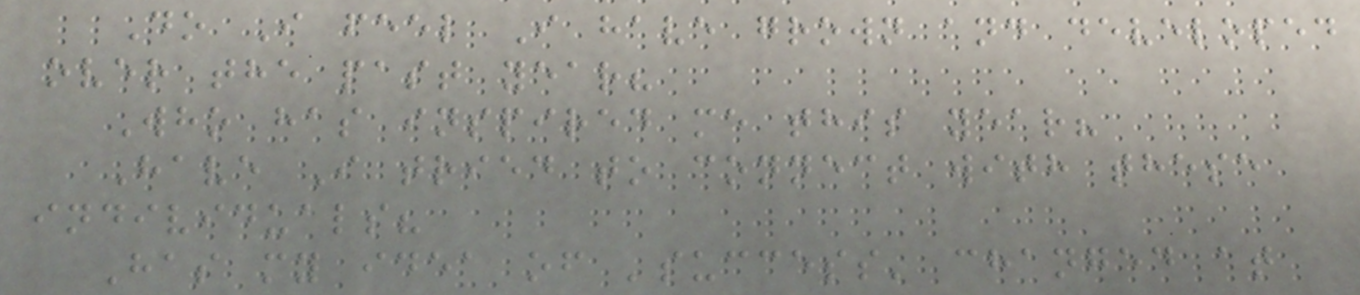Do I feel I have grown and developed
over the past year?
Who has inspired me this year?
Have I tried to connect with these
individuals?
Has my idea of 'success' changed at
